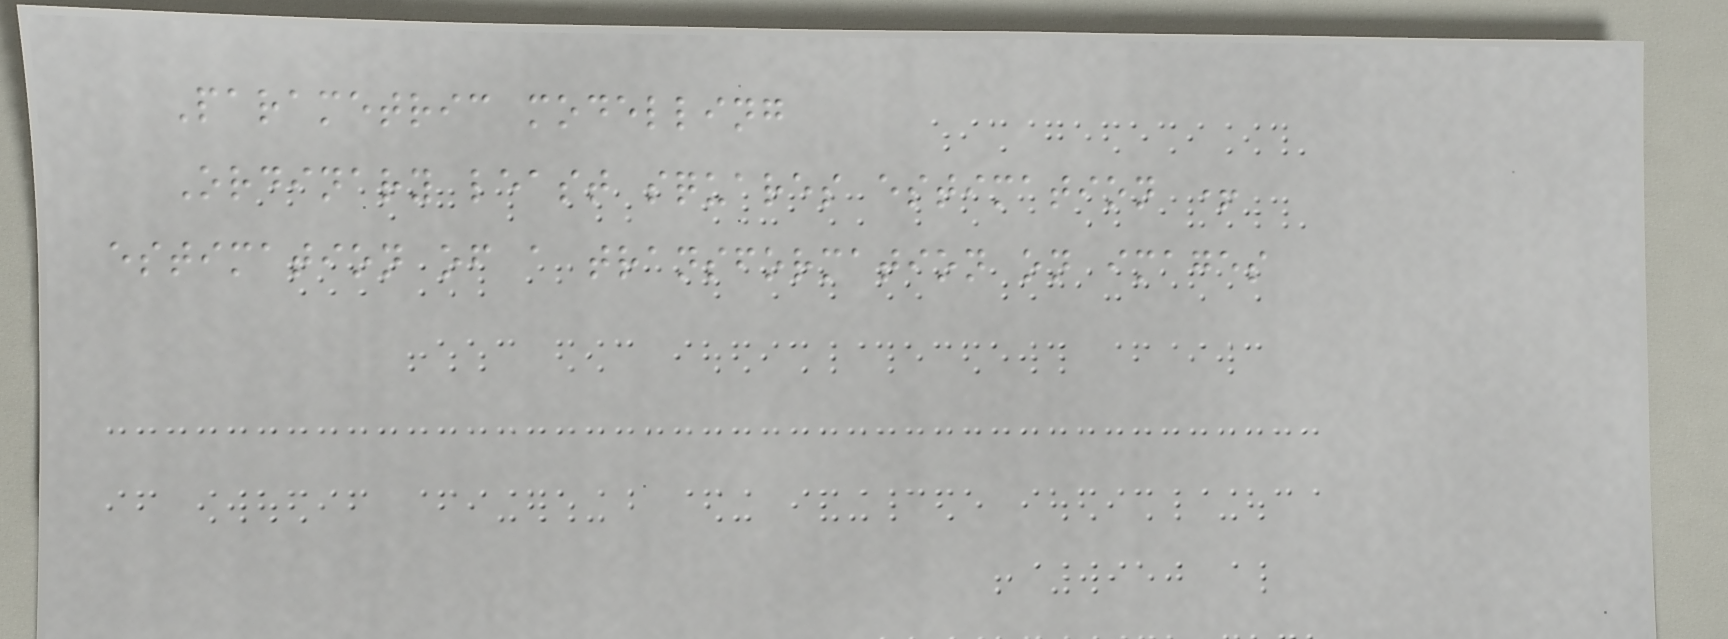Parametric modelling
Ordinary least squares estimation +
estimation of a transformation on images
